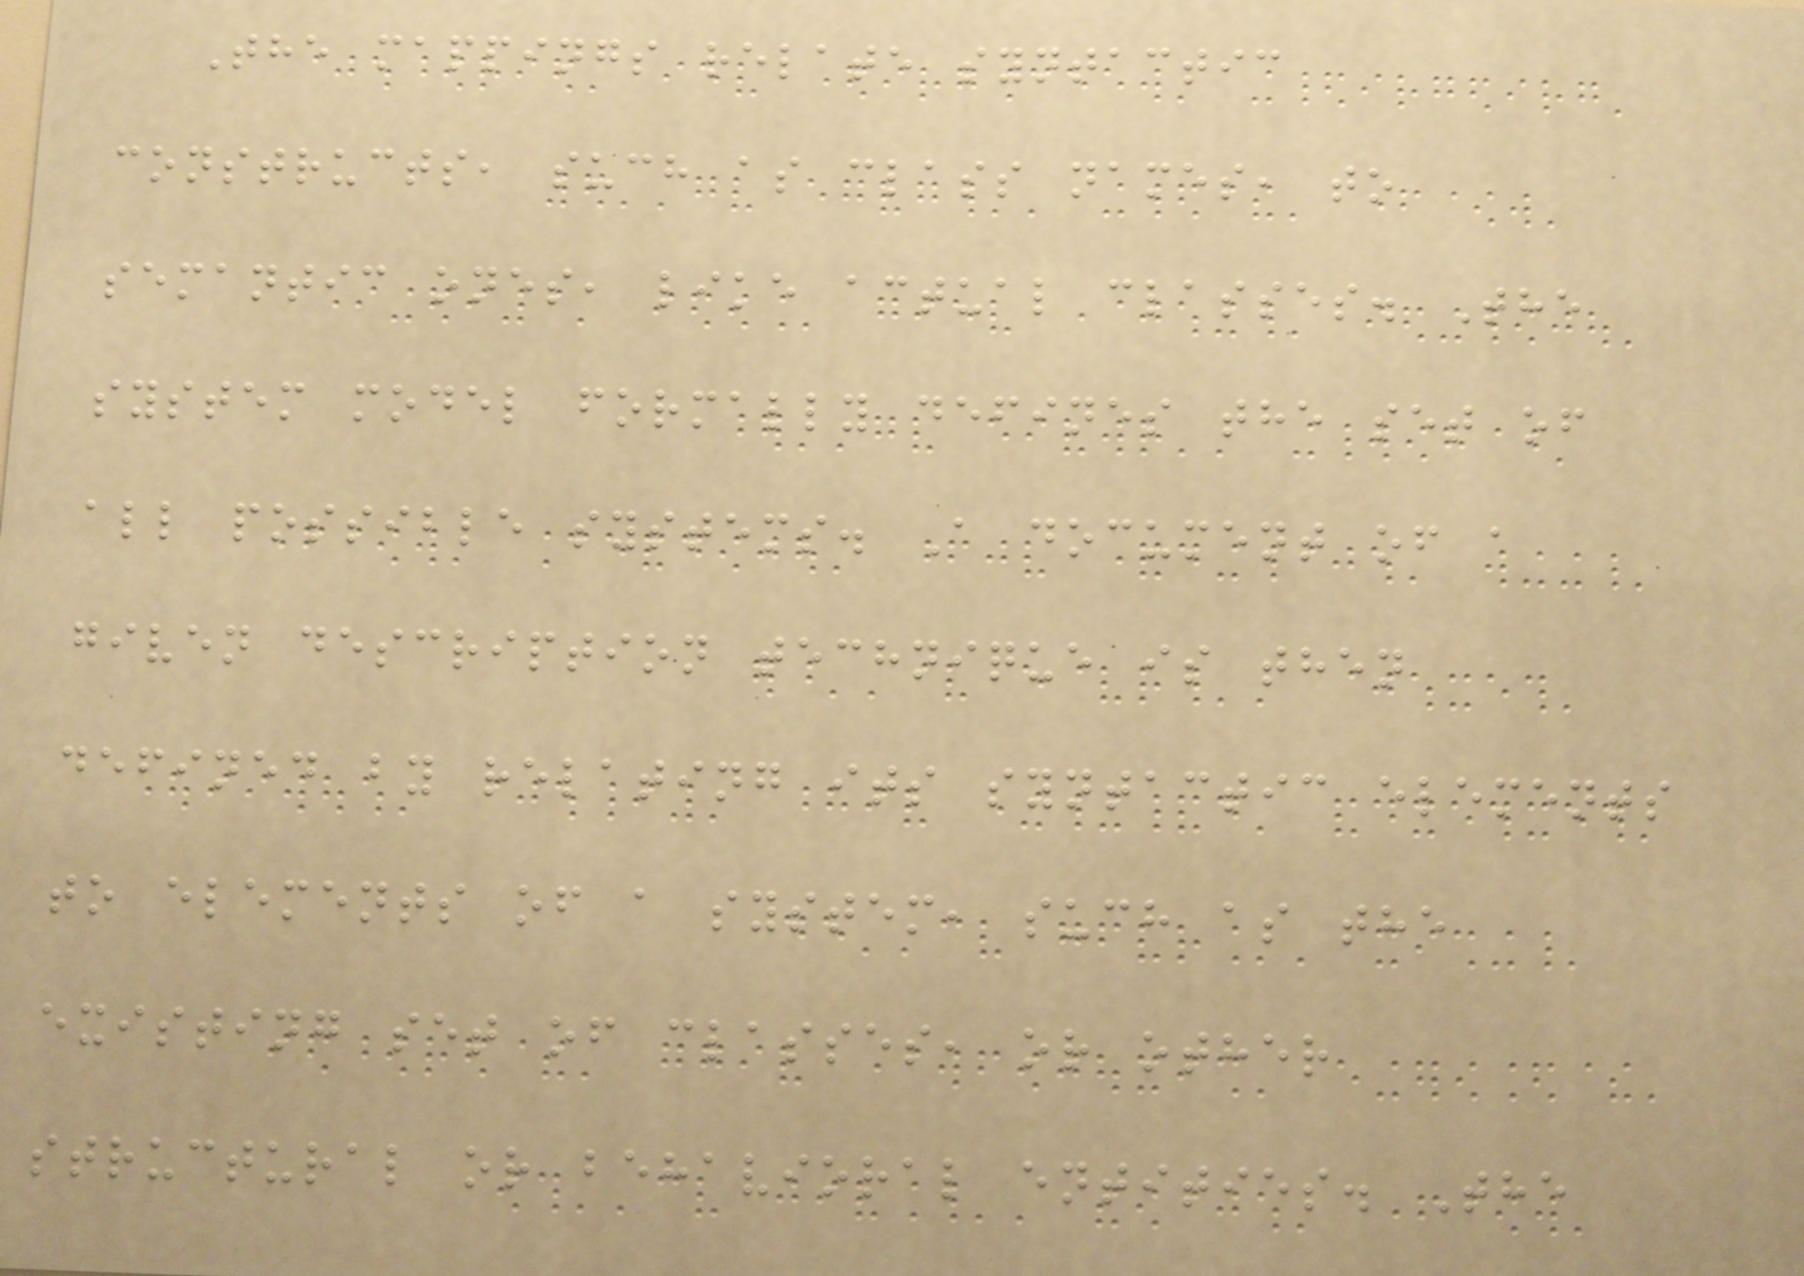The mappings relate syntactic
constructs, such as class names, to
semantic ones, like actual classes. The
system model formally defines the set of
all possible systems. A document of a
given description technique is then
defined by relating its syntactic elements
to elements of a system, such as the
existing set of classes, or other
structural or behavioral entities. The
